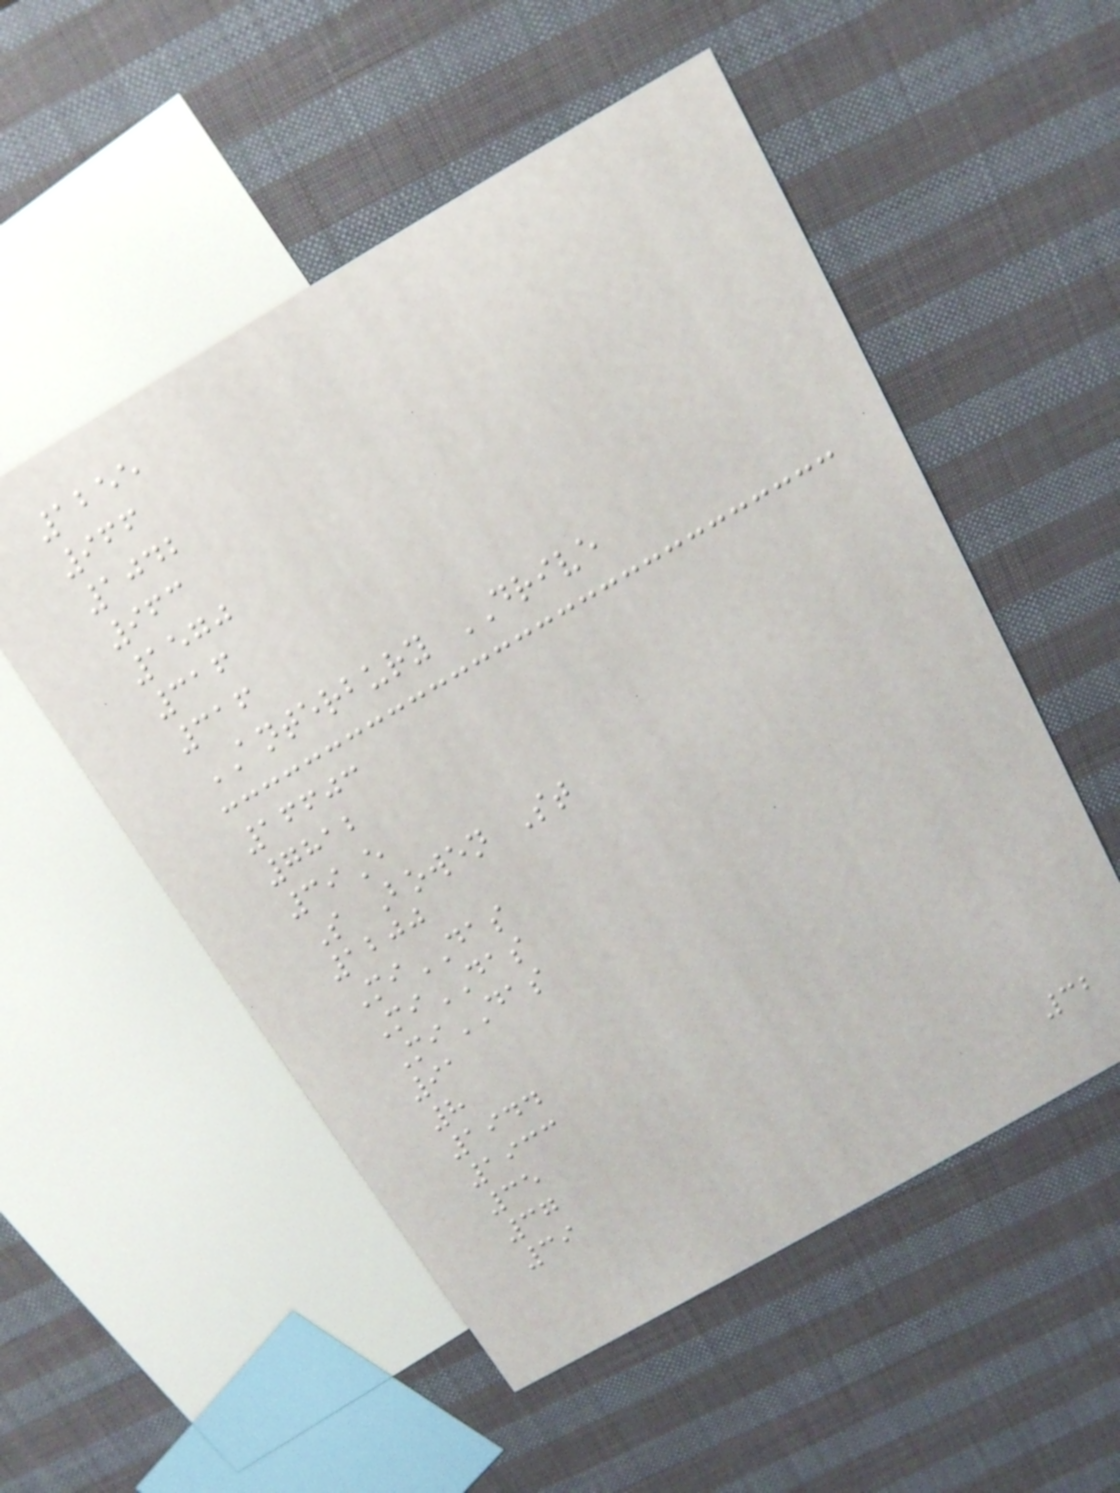1255
966
1042
963
1570
316
316
ANTERBURY DRIVE
16603
7812
39E
S Bowen St
1200
MiDAS
MiDAS
MiDAS
91
8
1944
1933
35
37
39
32
